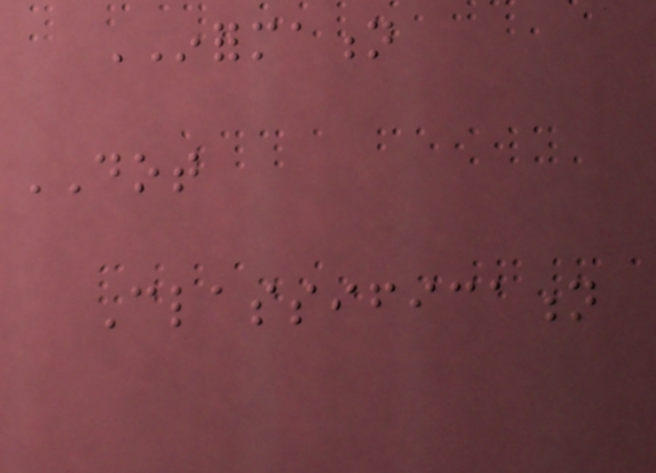INFORMATION
DOT
Classification
